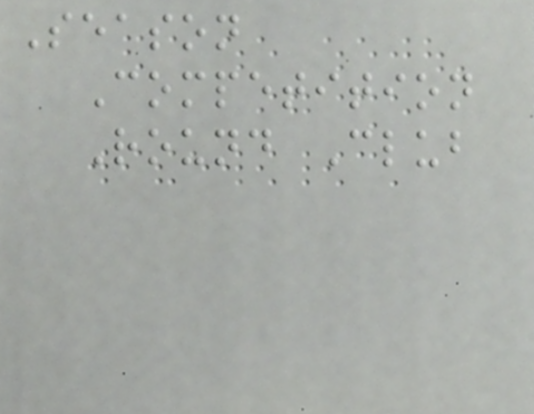Season
Competition
Round Club
